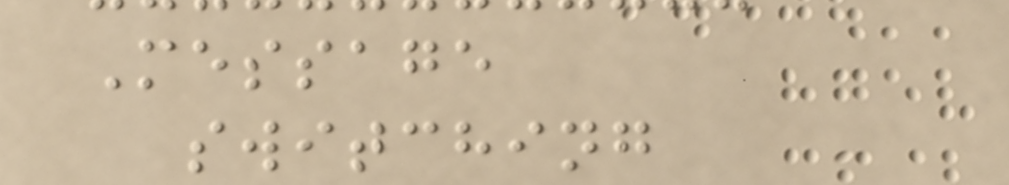Message
switching
